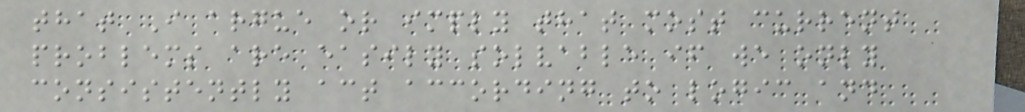that I argue or imply that most current
problems are easily solvable if we only
consistently act according to logic and
